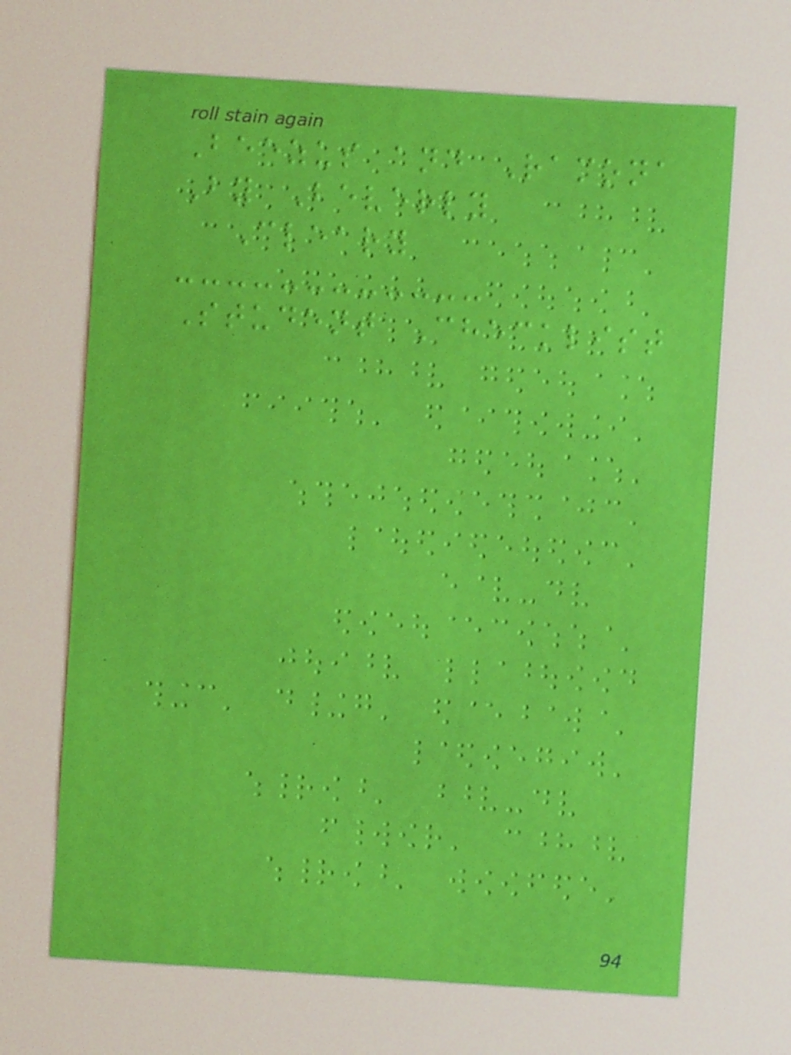Beezus and Ramona
By Beverly
Cleary
Student Checklist
